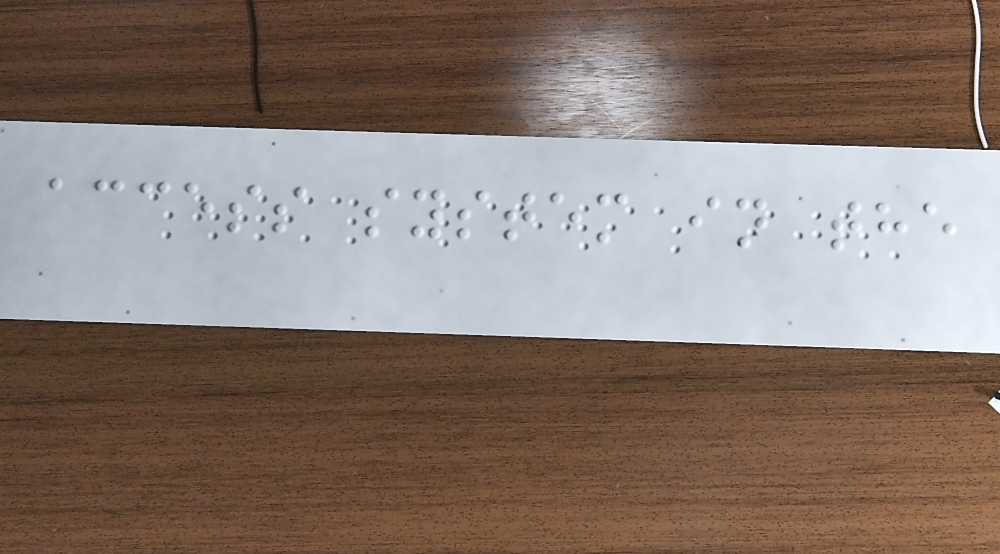access system in the
